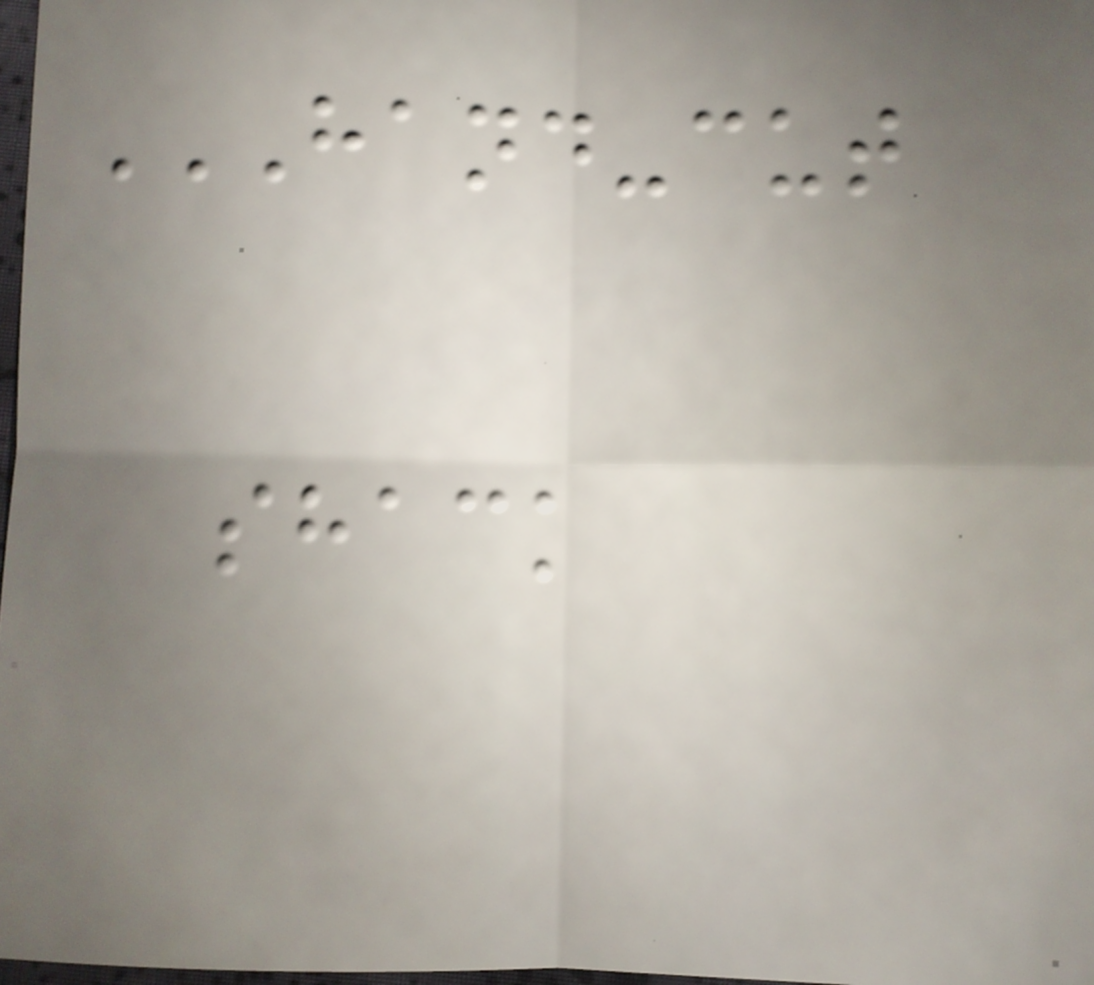HAND-CUT
SHACK
